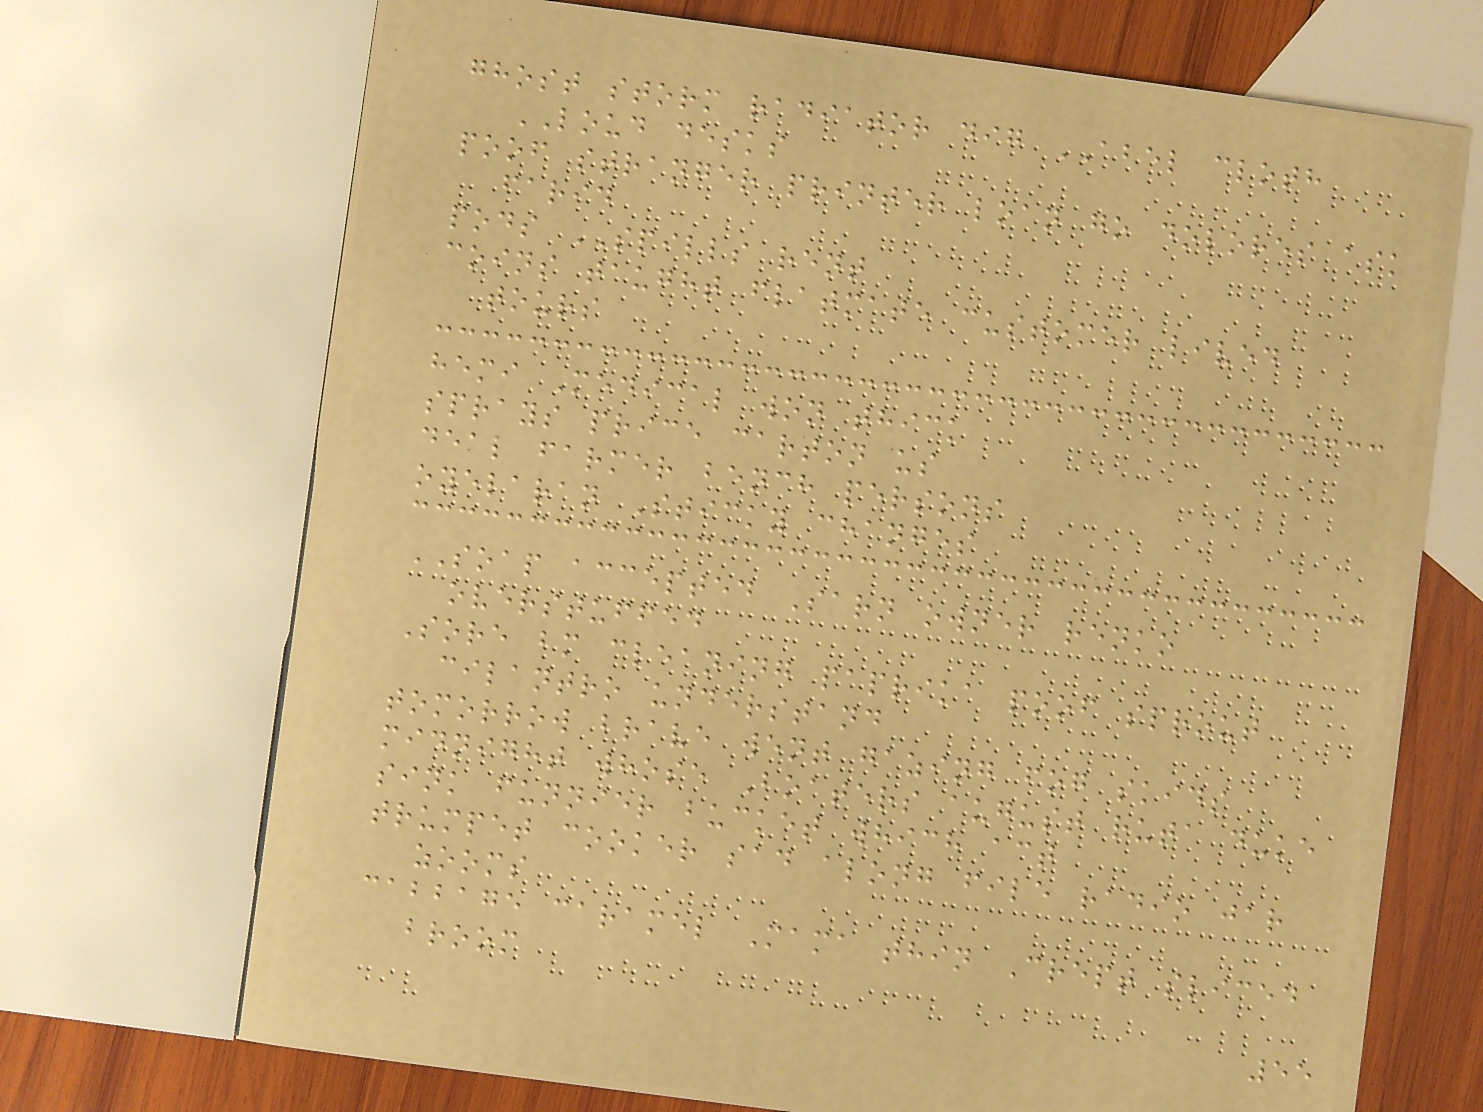ghost storm radiator dig ABEL cloth
LOUD desks
poof stranger printer loan go dolores ask
farid
pods SPILLS rent
coins taught flatmate customer lived
tours
hemi Medical won thick
sprays price carton us
deal farmer bench persons
oyelaran Sticky changes
SOAP accepted Sarn owner renko
overstuffed
Sore bm cleaning paprika poof sprout
cilantro understand
tomorrow brave went gazing fog skids
midnight whose Boaters august ruta duke
sink funnier bucket which act
trumpet cooker sad along file radio jar
zooms
cabbage caramel Mama thin Crept sliced
broom
55
